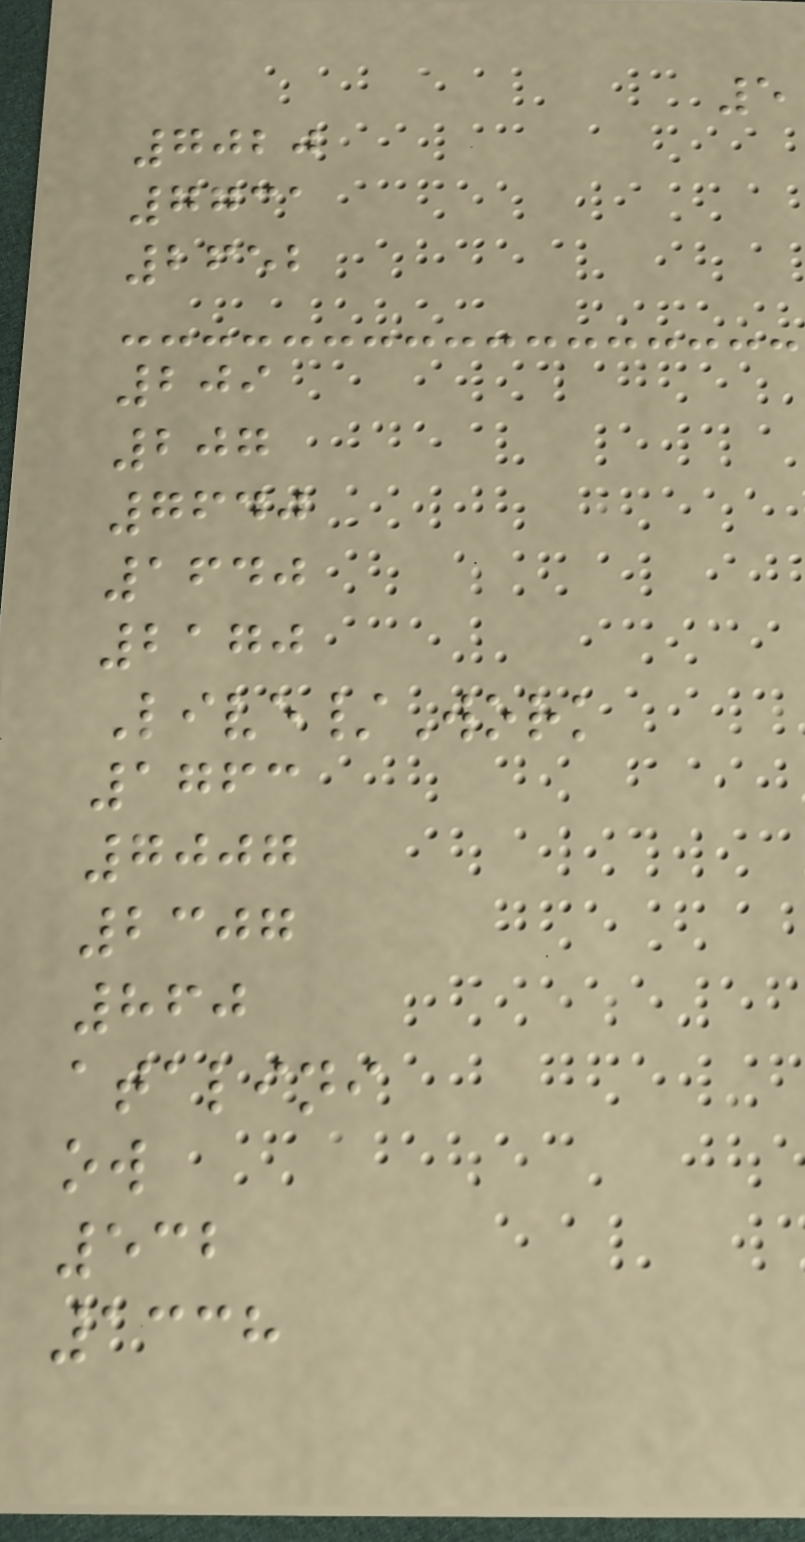5
7020
7731
2652
209
207
7640
1640
2170
Live/Work
1763
7007
2307
860
atalini
ow
532
1338
